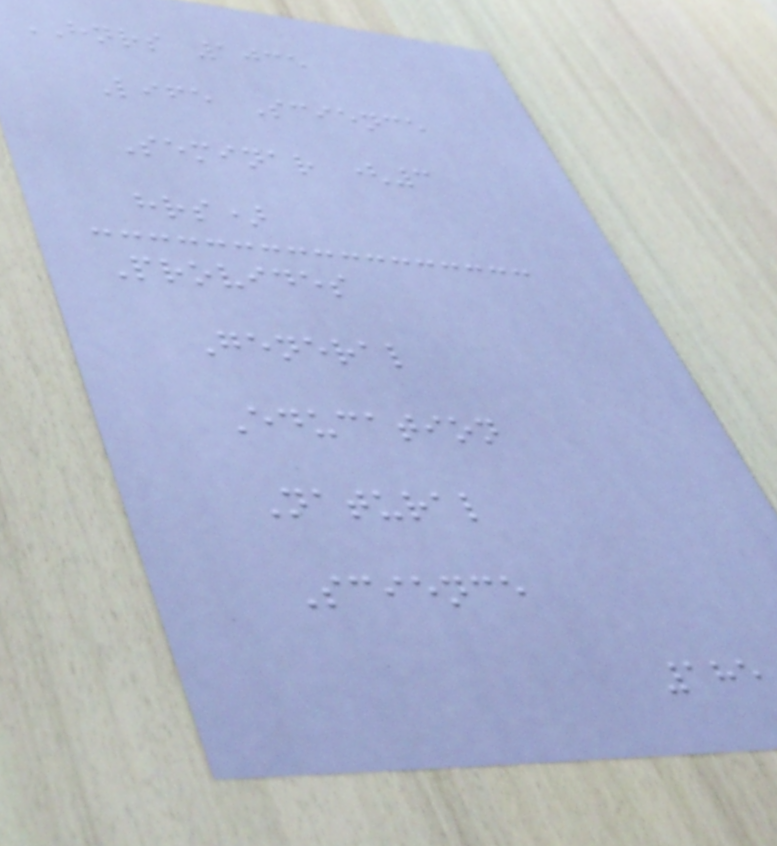HNRS 1035
Life Science
Seminar (3
hrs)
Provides
General
Education
Natural
Science
185
